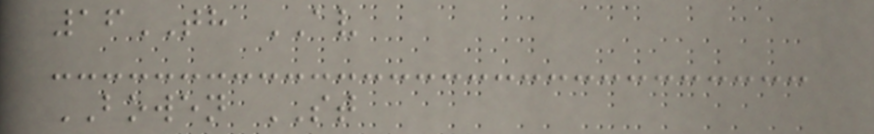16TH AV
BOWEN ST
